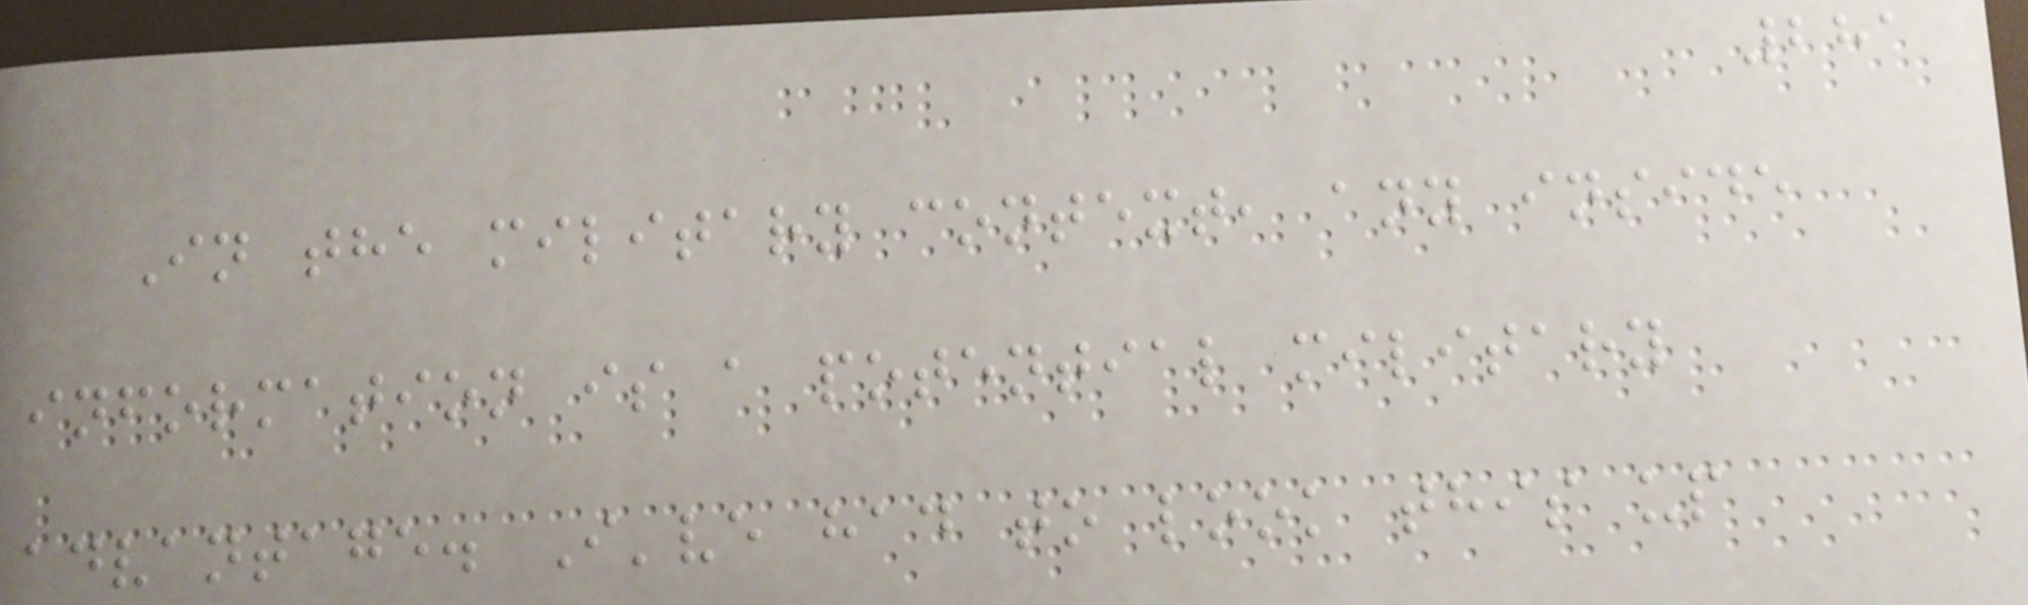281
In the military context, any inside
information is a potential military
advantage. I've had to look this up
